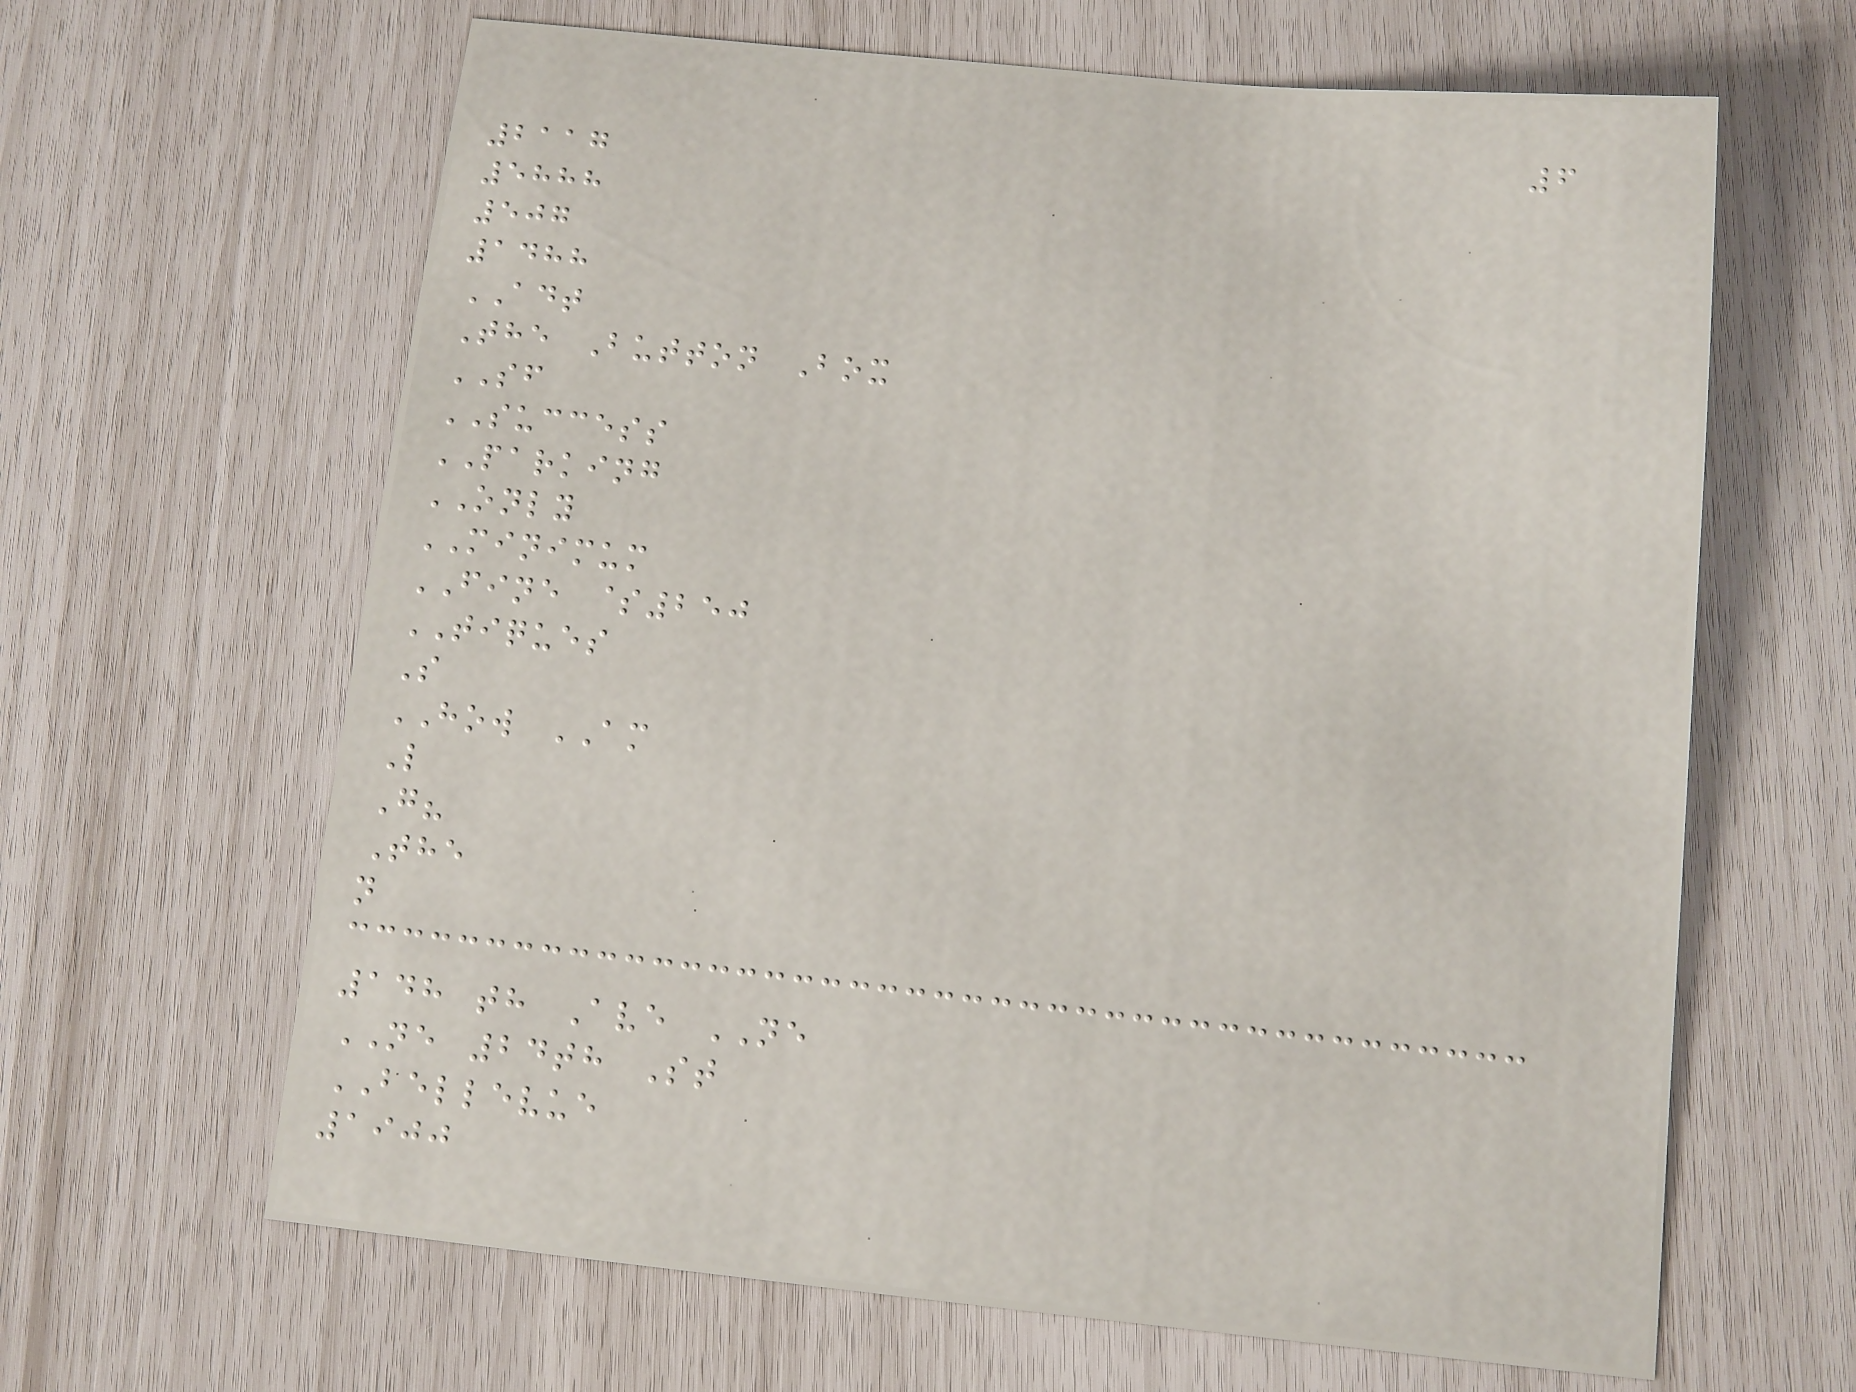6
2117
5888
507
1488
ADT
The Button Box
SF
SUCCESS
PARKING
ONLY
MINIMUM
FINE $250
TIQUES
S
HOW AM
L
G?
The
n
148 th Ave NE
NE 24th St
BELLEVUE
1900
